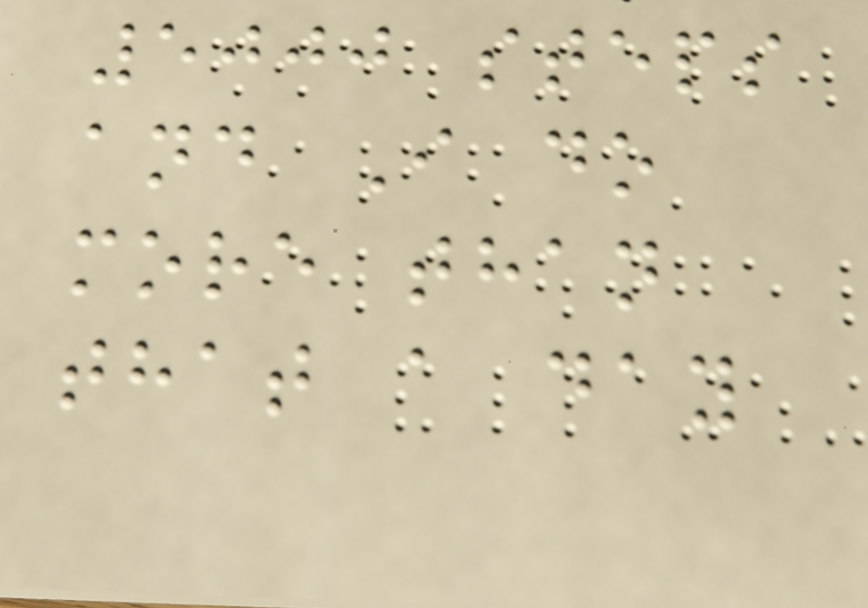5000 steps
and I do
more than
that a day
